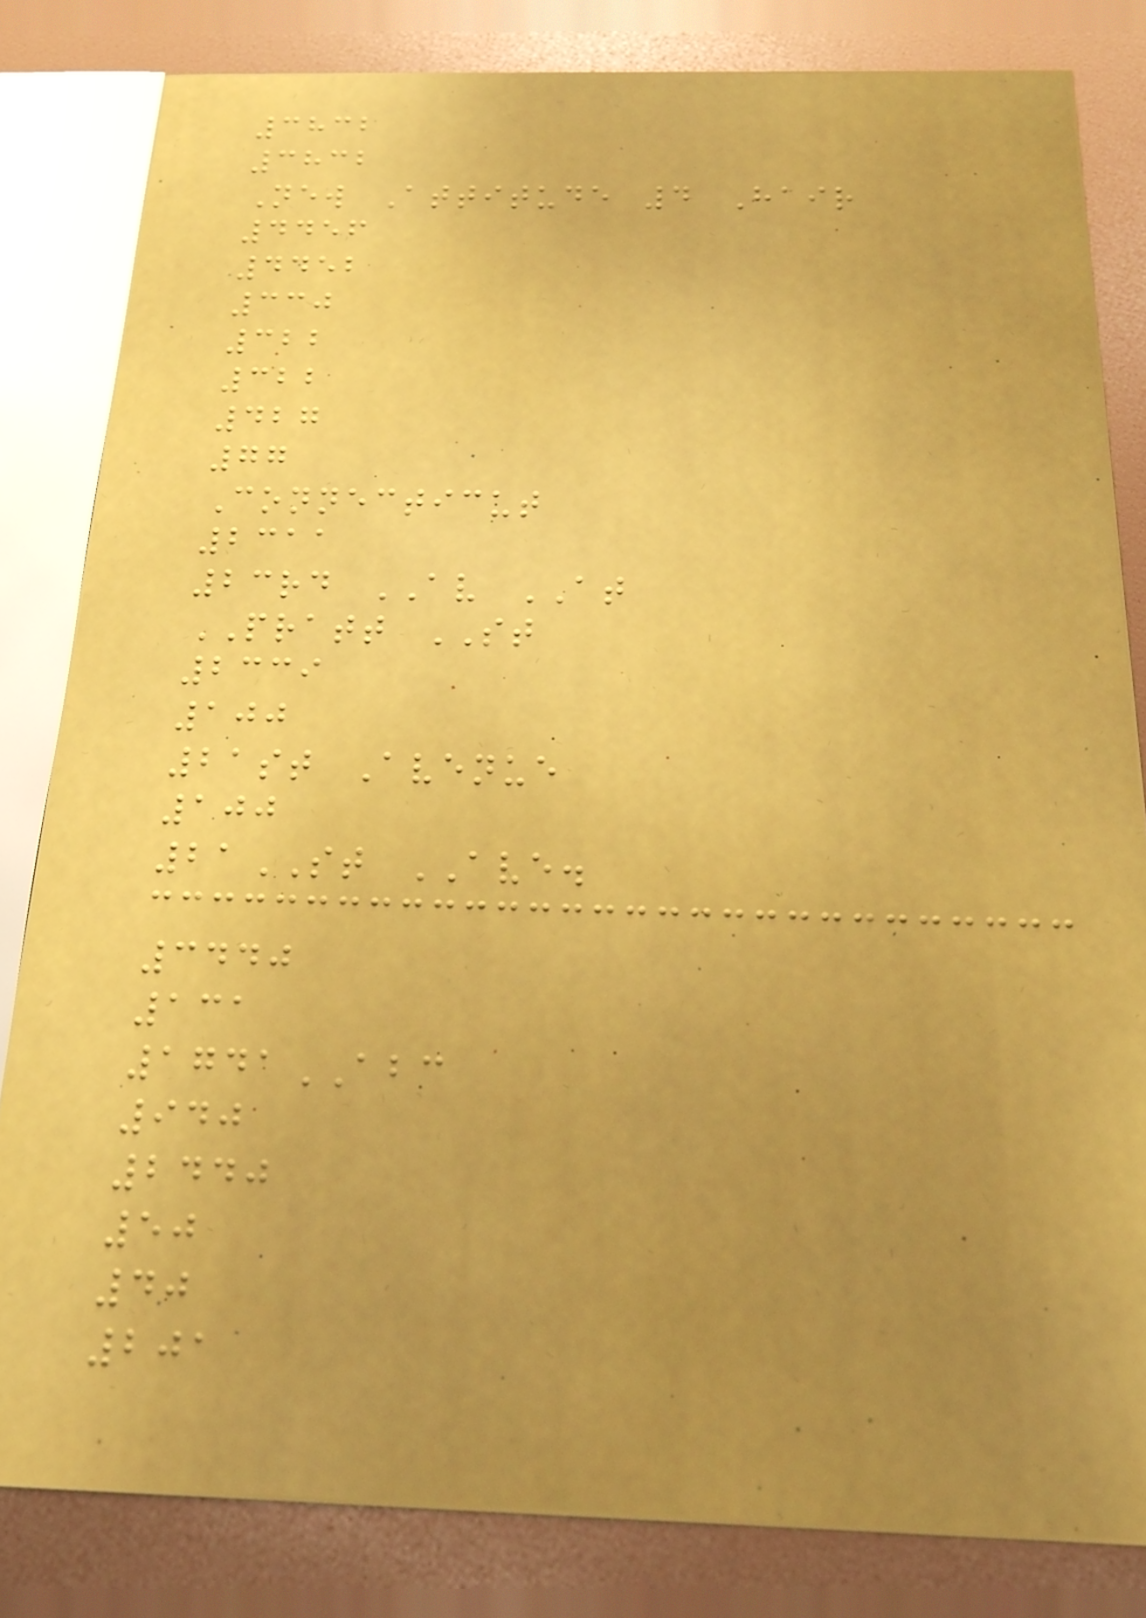3832
3832
New Attitude 4 Hair
4456
4452
330
322
322
427
77
Connecticut
2311
23rd AV AT
PRATT ST
2339
100
21st Avenue
100
21ST AVE.
3440
131
1741ABC
940
2440
50
40
201
